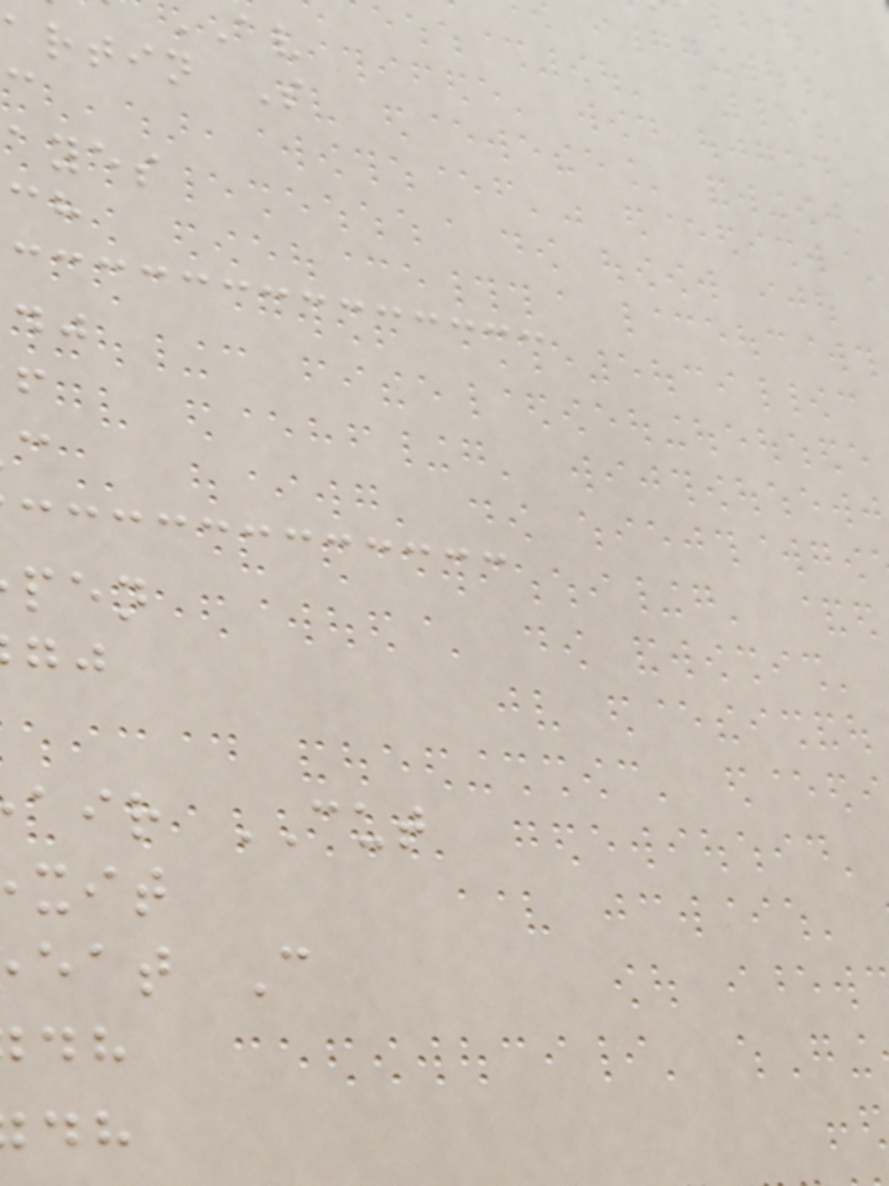artin S
ayes
air CUT
eat C
